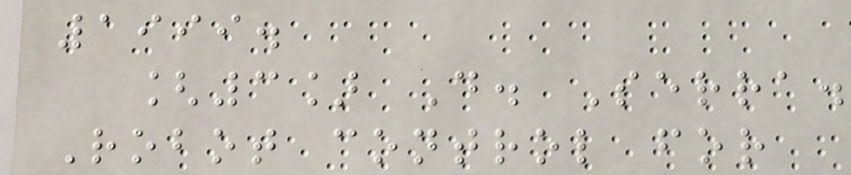1999.
[3] D. Serra.
Robot control for
